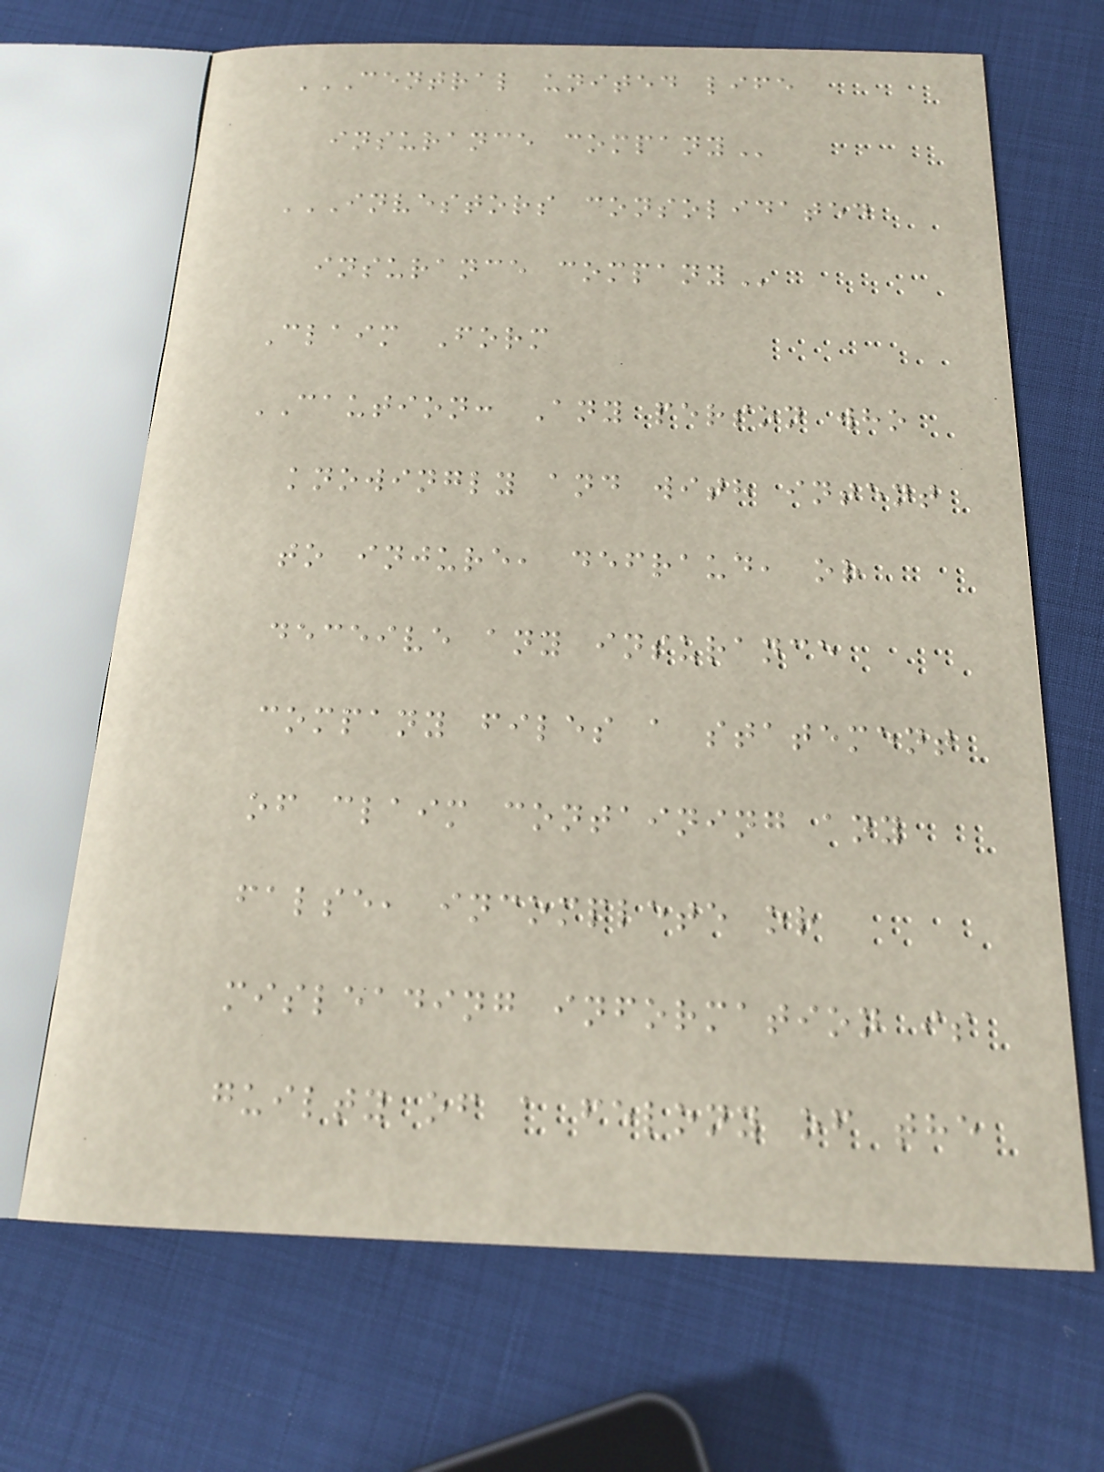CENTRAL UNITED LIFE
INSURANCE COMPANY
INVESTORS CONSOLIDATED
INSURANCE COMPANY
Claim Form
CAUTION: Any person who
knowingly and with intent
to injure, defraud, or
deceive any insurance
company files a statement
of claim containing any
false, incomplete or
misleading information is
guilty of a felony of the
